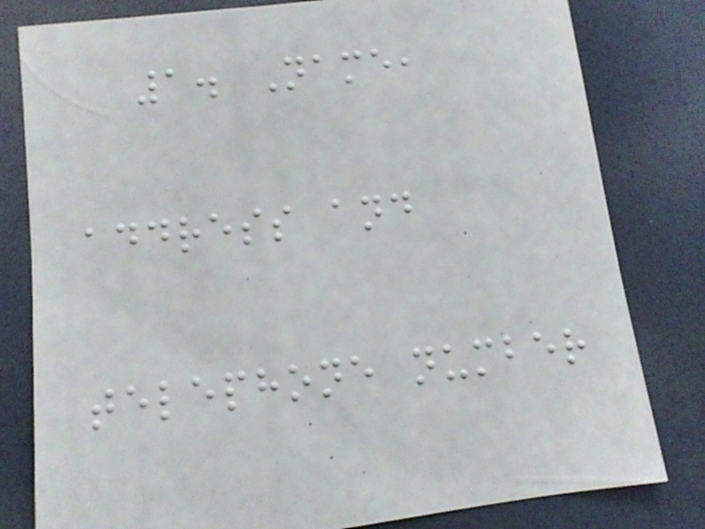1. Name,
address and
telephone number
